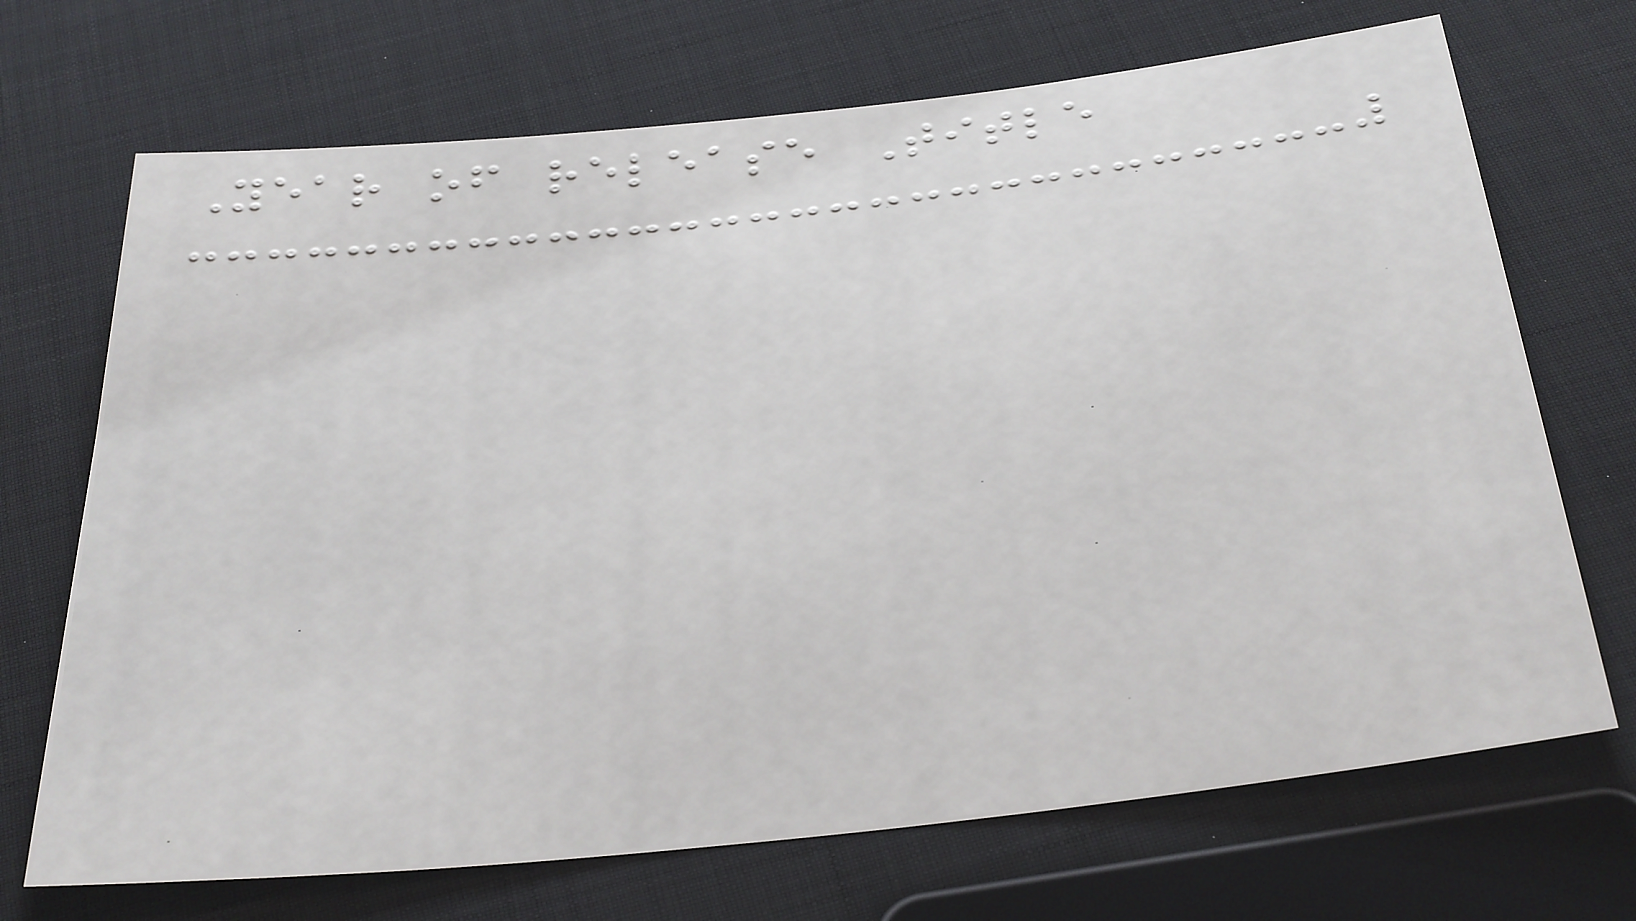Year of release Title
